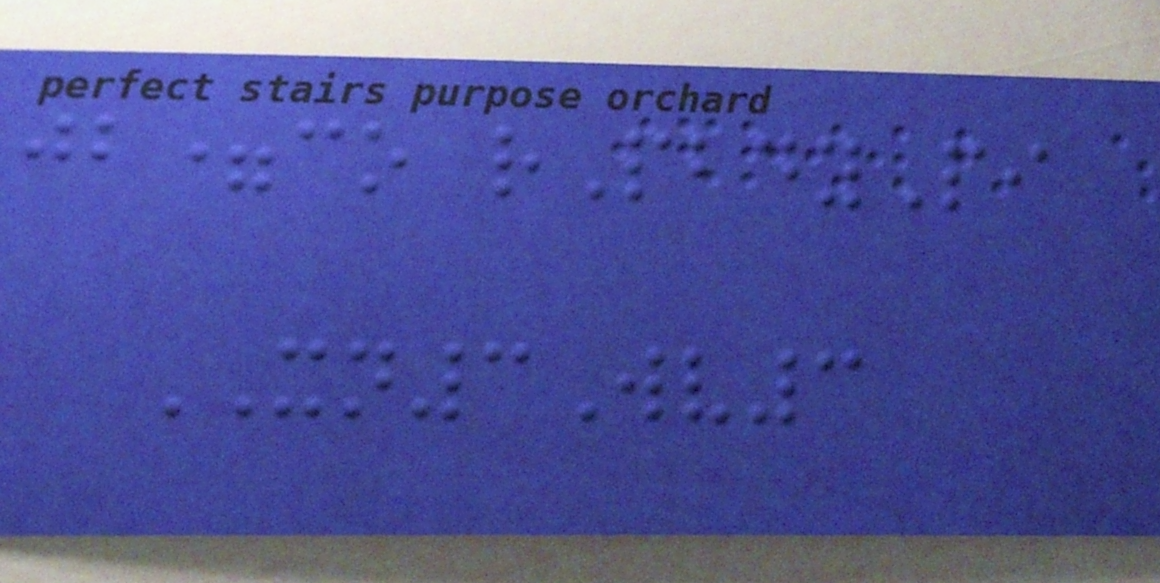jb=co rPbdyPi
XN3Wv3
